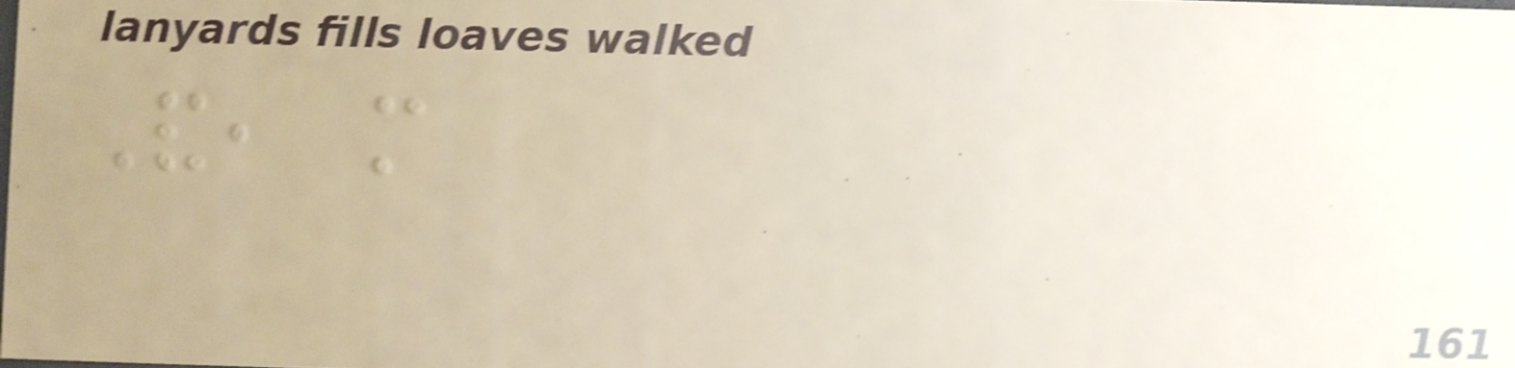And, more
